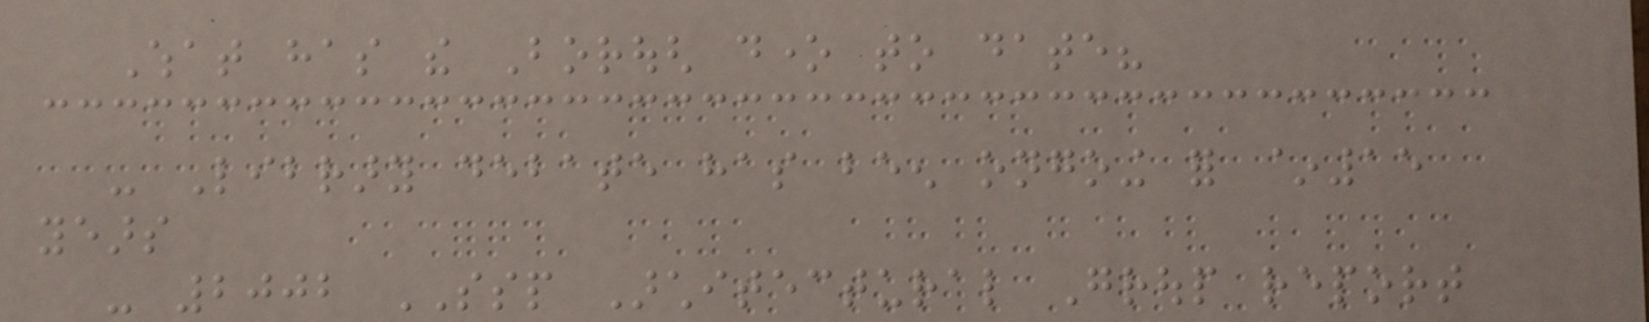What has the Borough done to date?
- Library debate has been ongoing for ~15
years
- 2002 SSP Architectural Group report
